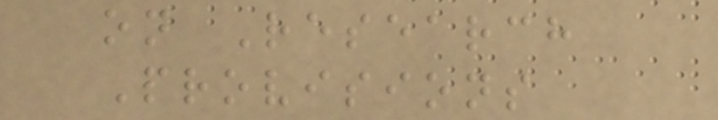on Research
Provisions
